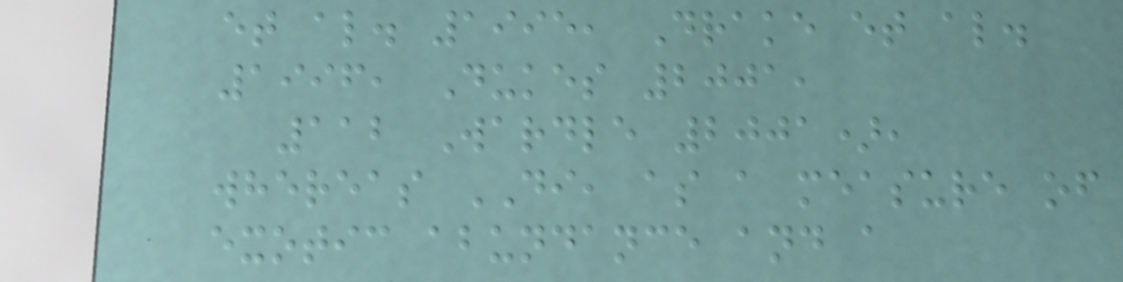et al. 1995, Drake et al.
1996, Dukes 2001,
112 Wardle 2001),
whereas DI, as a measure of
exotic abundance and a
